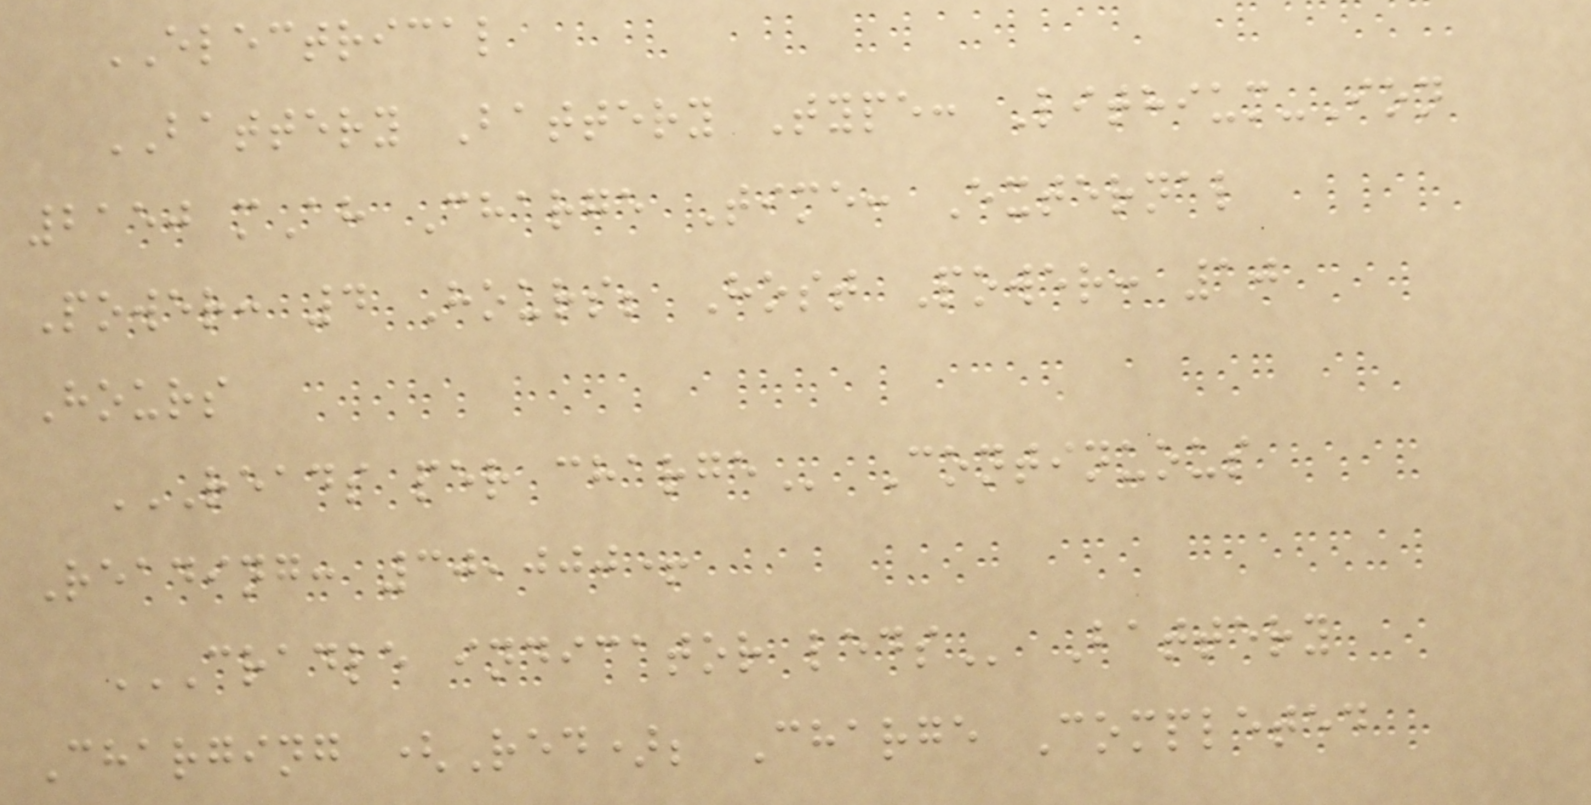ELECTRICAL
BATTERY Battery Type: Lithium-Ion
2150 mAh Charge Time: External
Power: 4 Hours; Host Power: 10
Hours
READS PER CHARGE Continuous
Reading: 30,000+
CRADLE INDICATOR LEDS Battery
Charging (Red); Charge Completed
